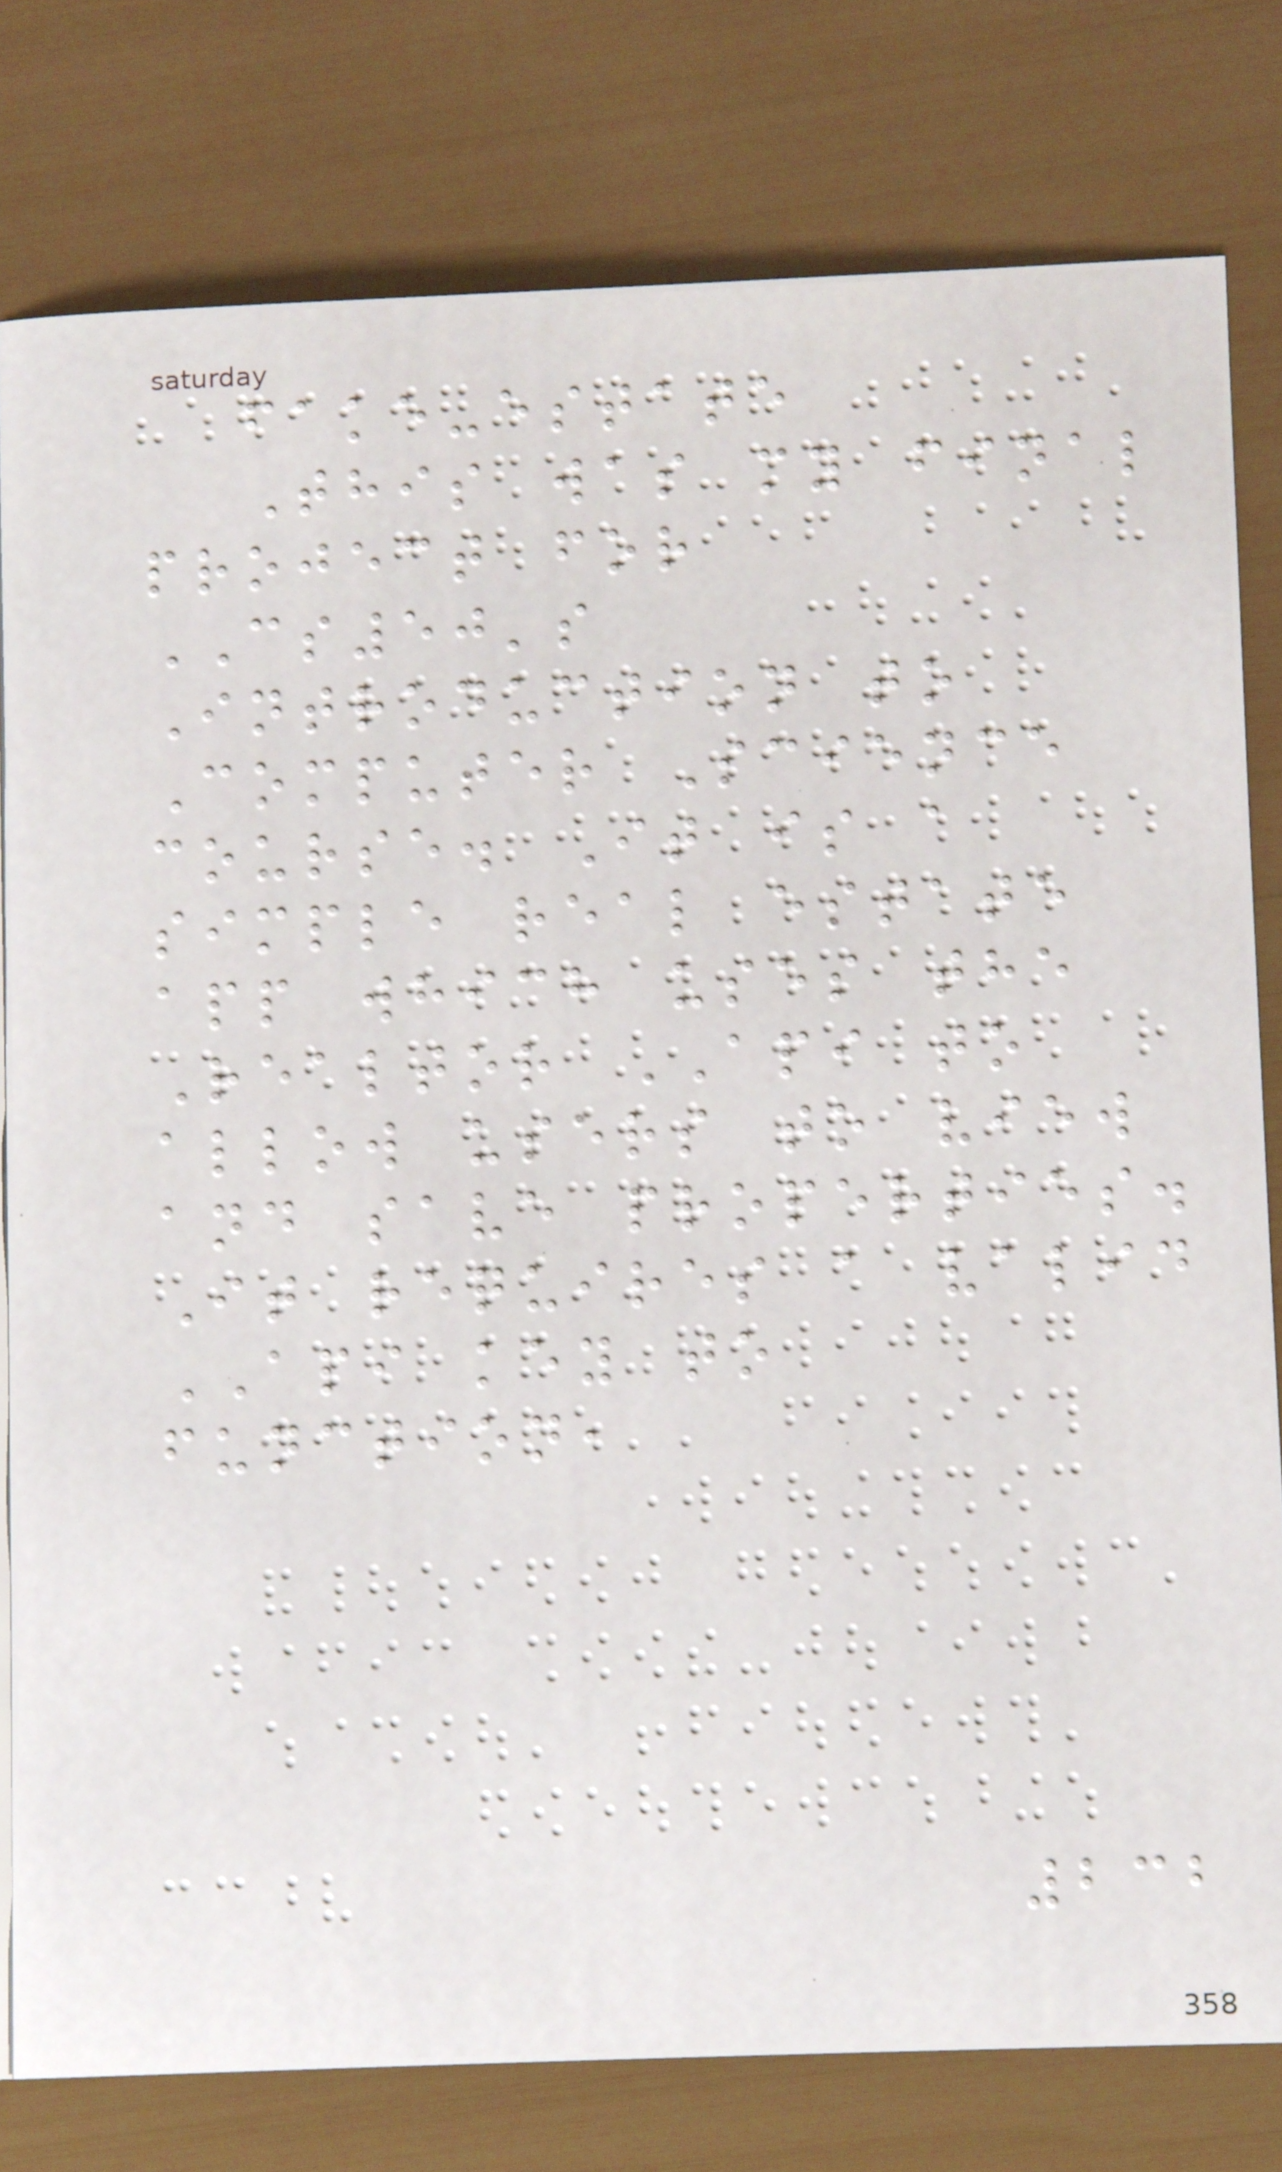fake-estate
This was my final
project for
CS50's
Introduction to
Computer Science
course. It is a
simple real estate
app which uses the
Realtor API to
allow users to view
and save properties.
It requires a valid
API key to
function,
232
